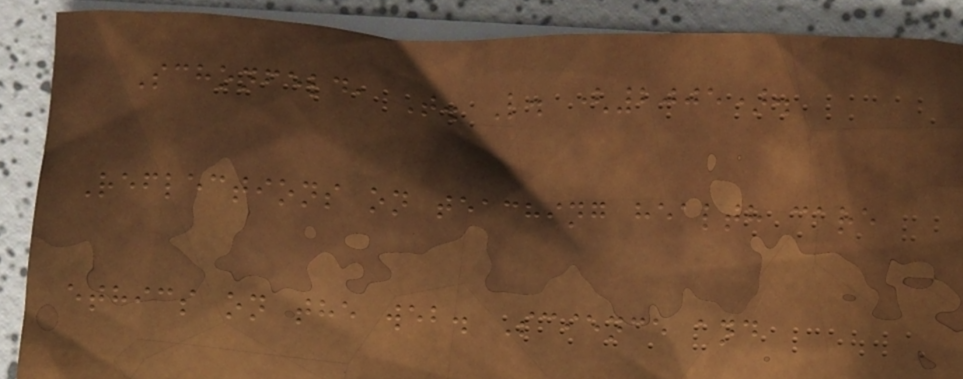Schonfeld, T. L. (2005).
Reflections on teaching health care
ethics on the web. Science and
